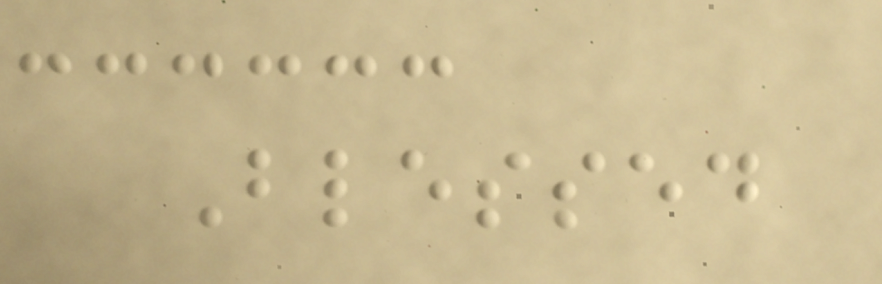Blessed
